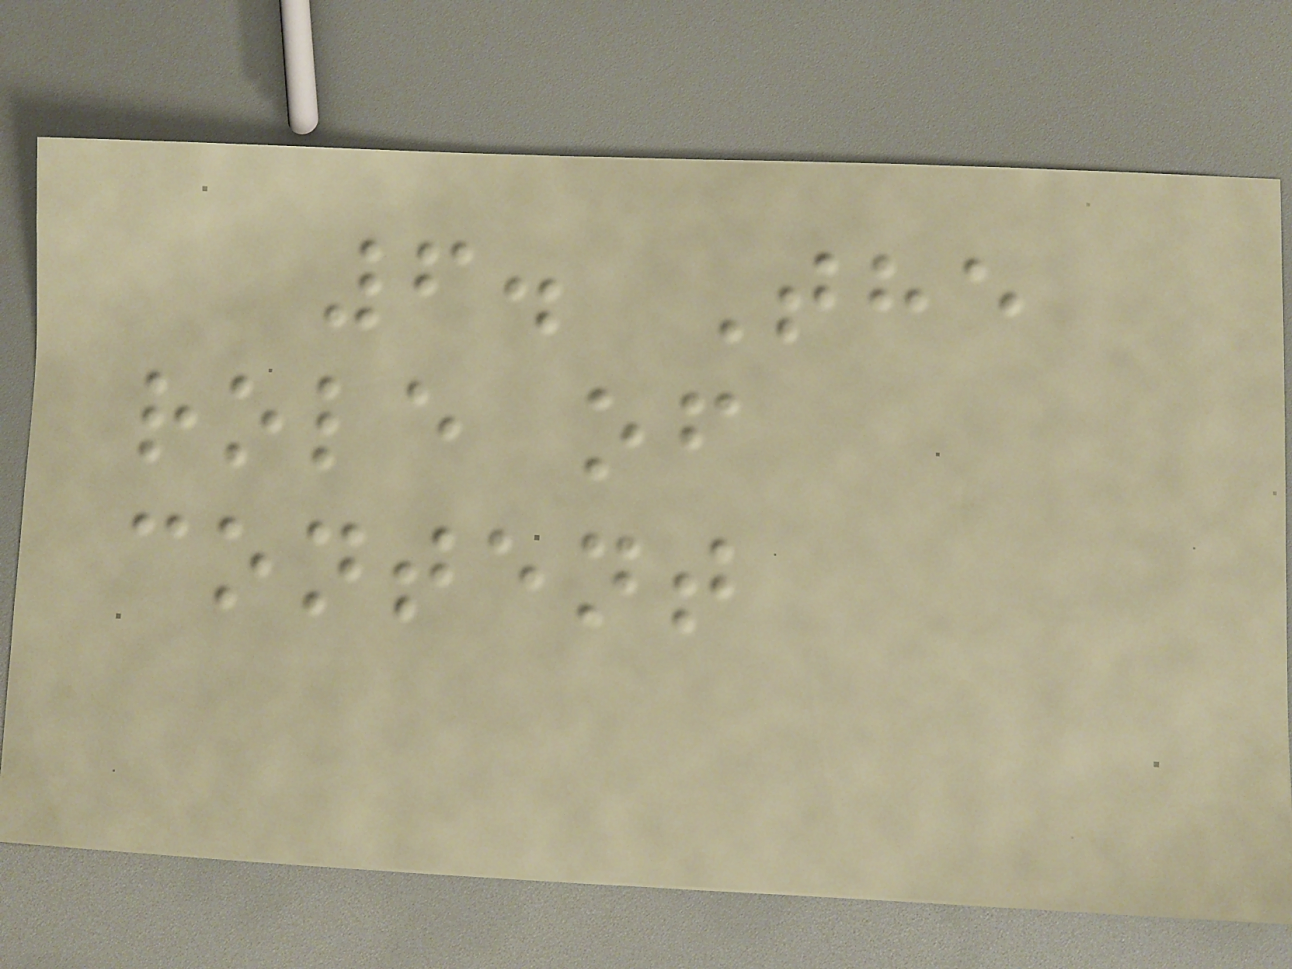6. The
role of
content
